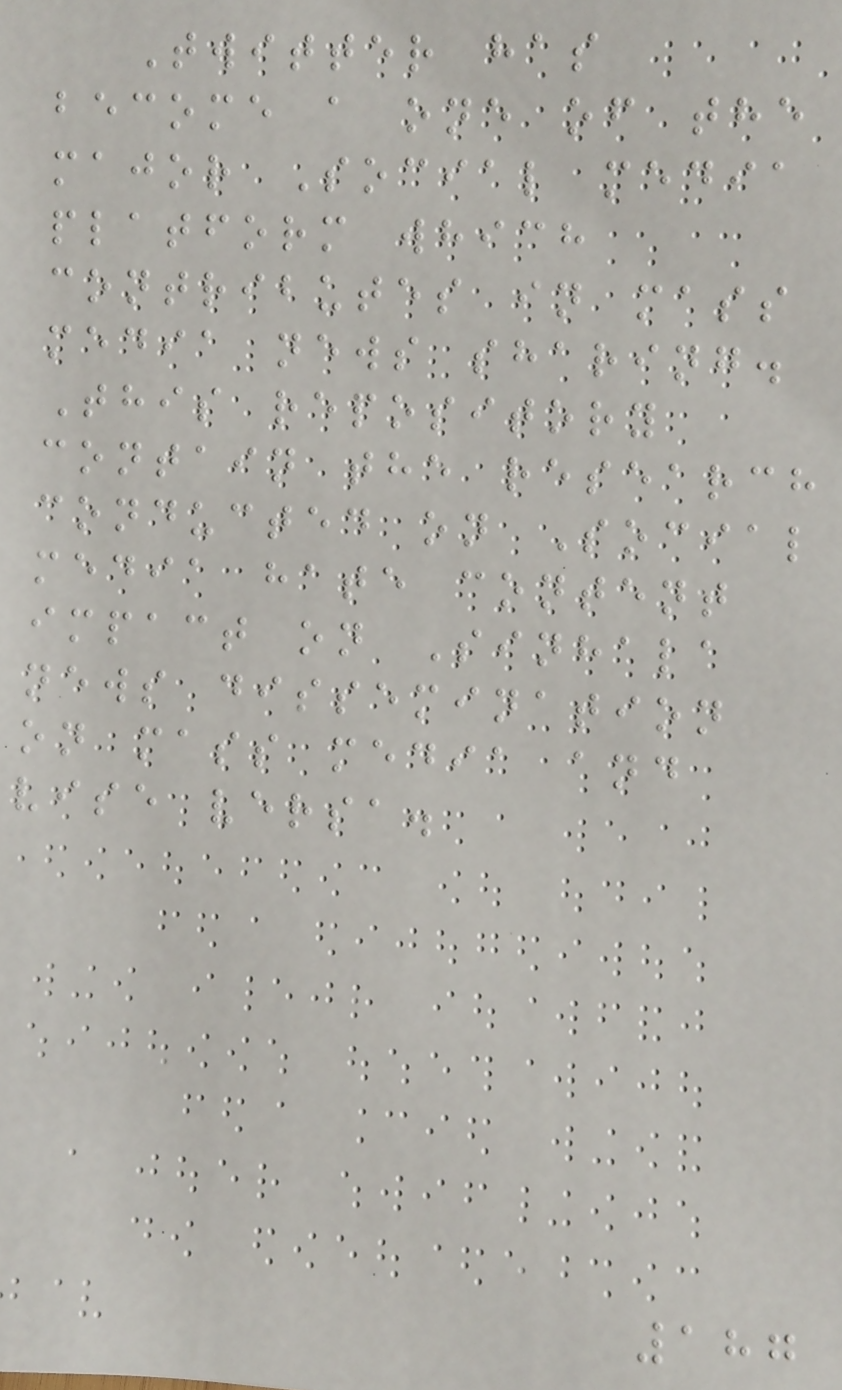Twitter has
become a one of the
major Social media
platform which
contributes in mass
media news sharing.
This repository
contain the research
conducted on Social
media hate content
impact on Sinhala
news dissemination
on mass media and
vise versa.
187
